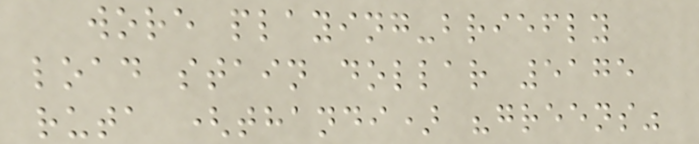wore playing-briefly
load stain dollar 5175
ruta (thandi) "greens"
